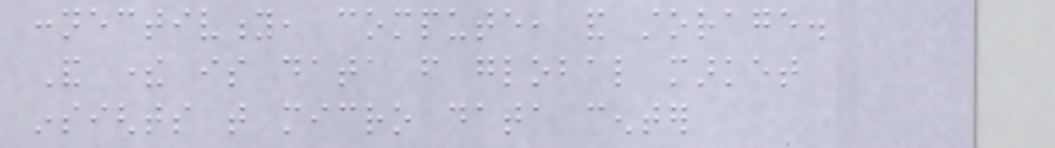connectivity, compute, and storage.
And there is data from global market
insights that micro data center
